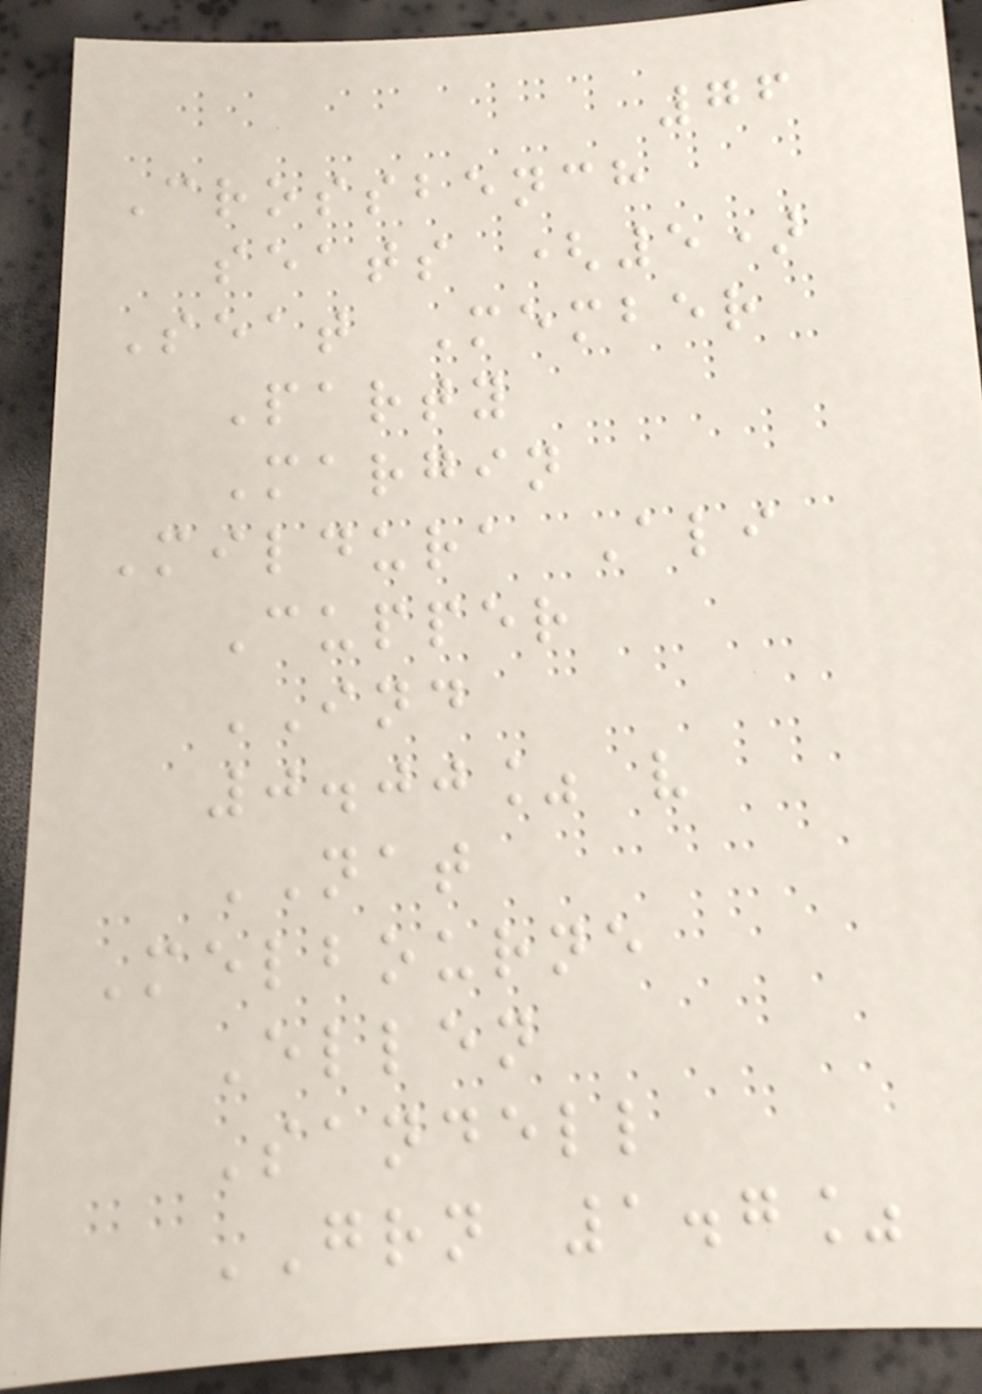76
Crossbench
seats (5)
Seat Member
Party
Margin
Mildura Ali
Cupper
IND
0.00% v
NAT
Melbourne
Ellen
Sandell
GRN 1.7%
